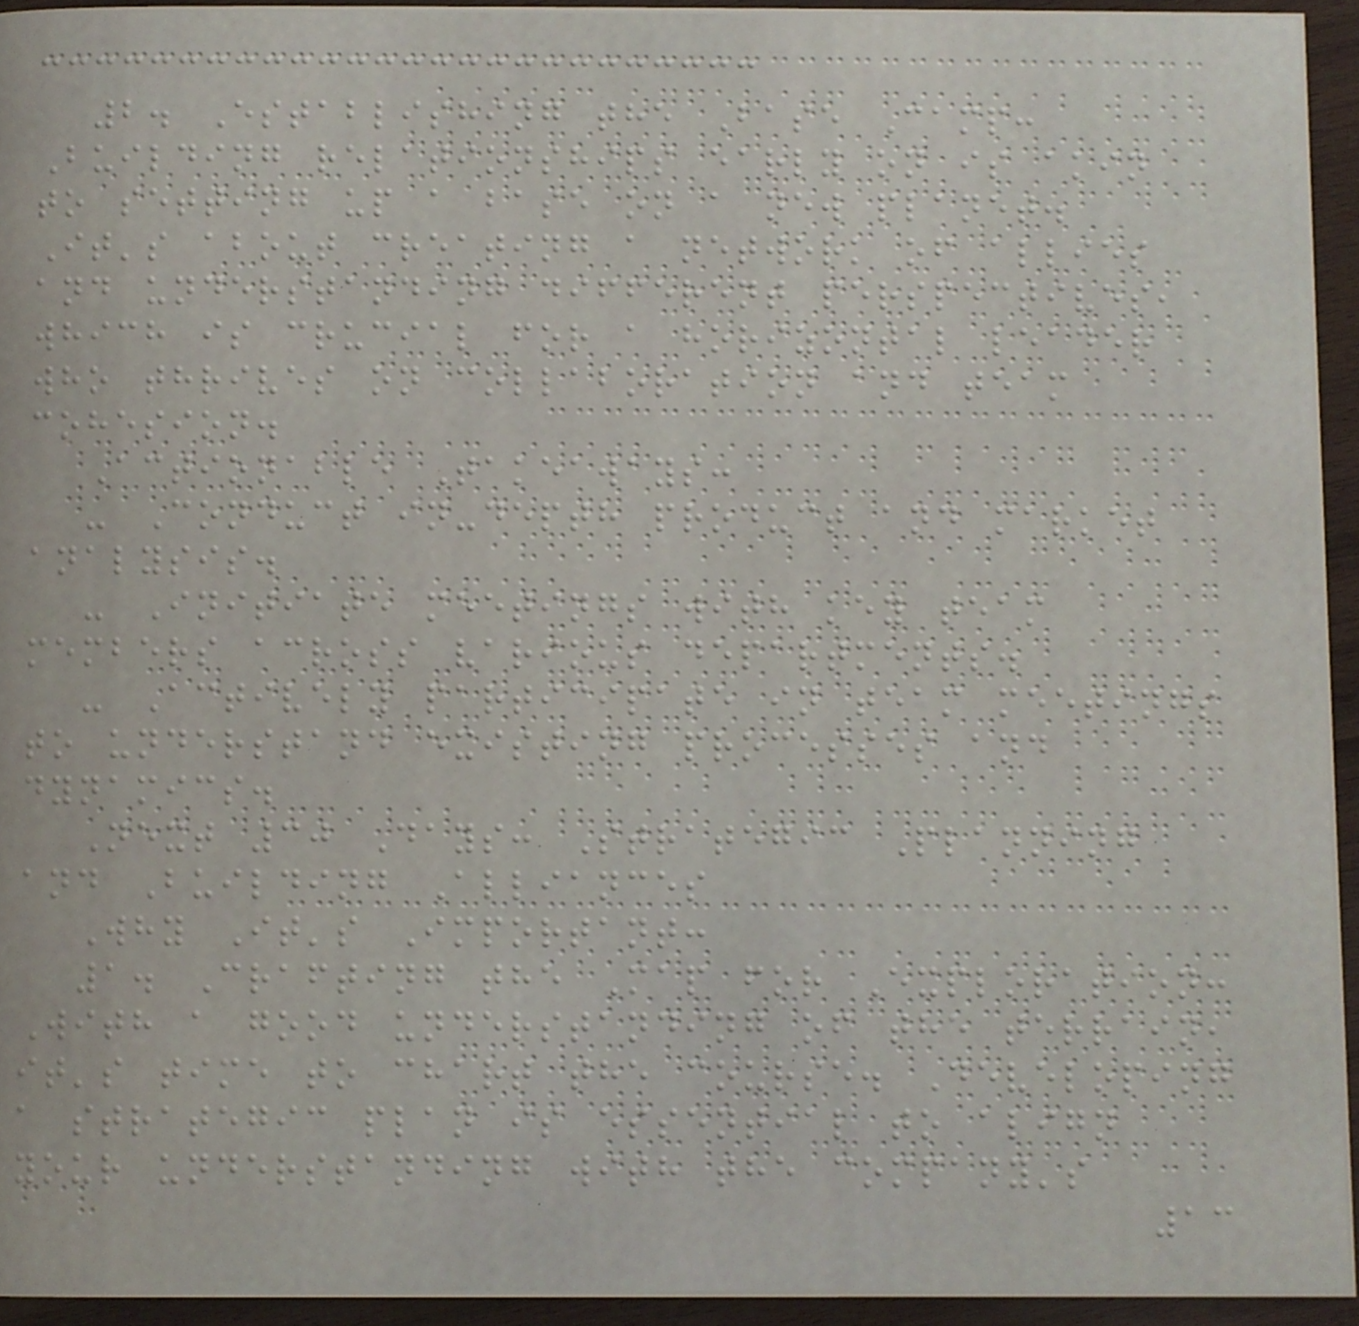2. Establishing the Base Camp:
Building relationships early on is akin
to setting up a base on a new planet.
It's about creating a network of allies
and understanding different perspectives,
which is crucial for a horizontal leader
who thrives on collaboration and team
cohesion.
Actionable Takeaways:
- Conduct in-depth product and market
analysis.
- Initiate meetings with key team
members across various departments.
- Actively participate in team meetings
to understand existing processes and
dynamics.
Next 30 Days: Strategic Planning
and Building Alliances
Why It's Important:
1. Crafting the Map for Exploration:
With a good understanding of the terrain,
it's time to chart the course. Developing
a strategic plan is essential to align
your understanding with the company's
13
